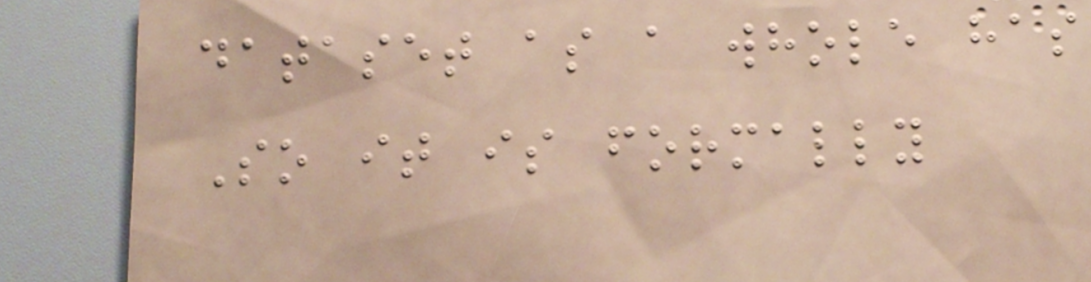dataset as a whole has
So it is formally
